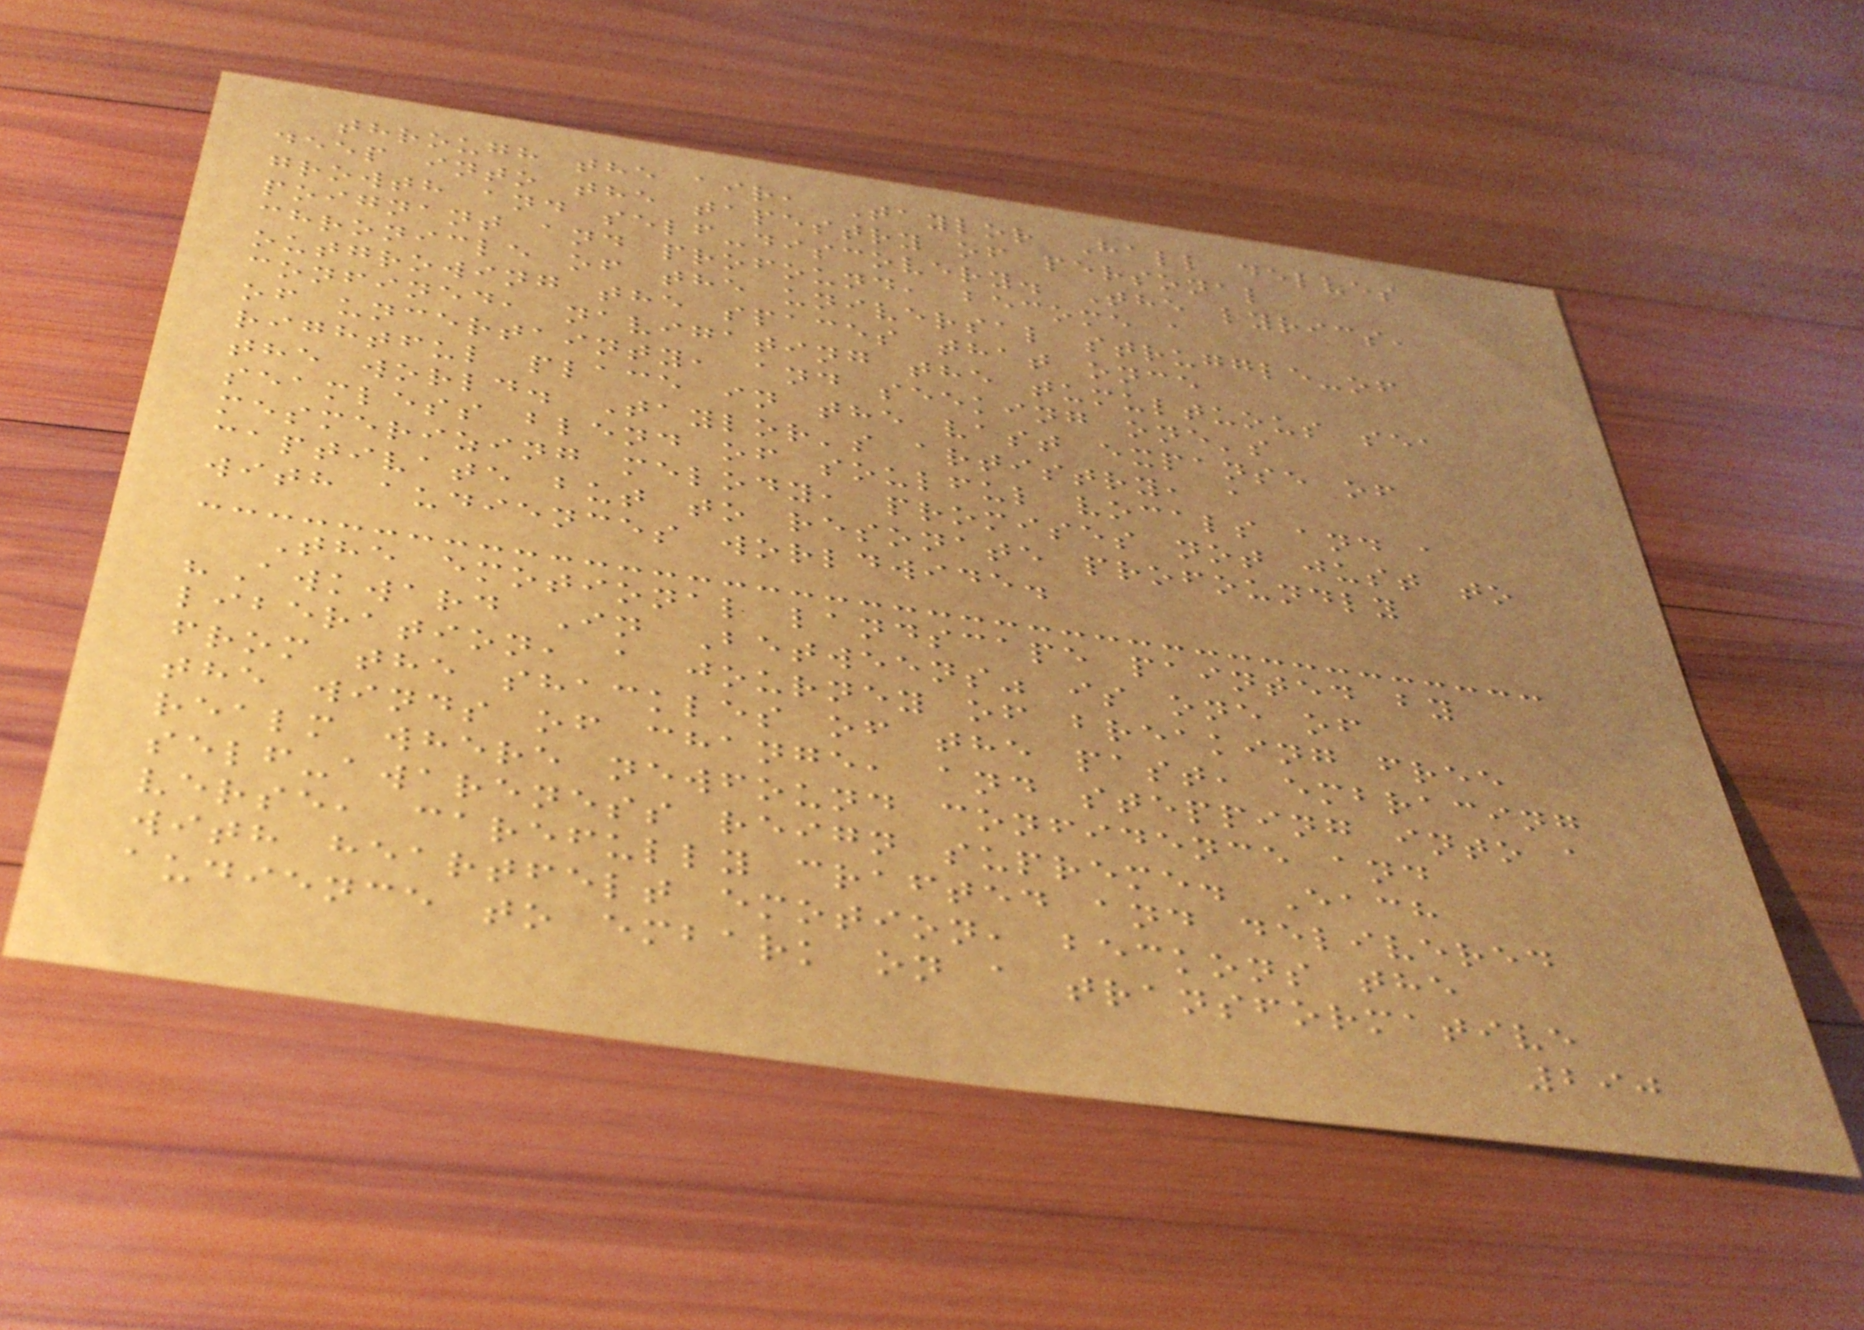through the air, Taylor Hall delves
deep into the tapestry of personal
growth and self-discovery. The lyrics,
poignant and profound, become a
chronicle of the universal struggle-of
outgrowing the spaces that once
confined, navigating the tumultuous sea
of uncertainty, and seeking one's
rightful place in the vast expanse of
the world. Taylor's artistry, a
seamless blend of soulful vocals and a
mesmerizing melody, promises not just to
captivate but to resonate profoundly
with audiences worldwide.
The emotional landscape painted by
"Awkward In Betweens" is one of
liberation, a journey of breaking free
from the shackles of the past, embracing
the winds of change, and stepping into a
realm where newfound confidence and
self-awareness reign supreme. Each
verse, carefully crafted and delivered
with heartfelt emotion, beckons the
audience to embark on a transformative
290
